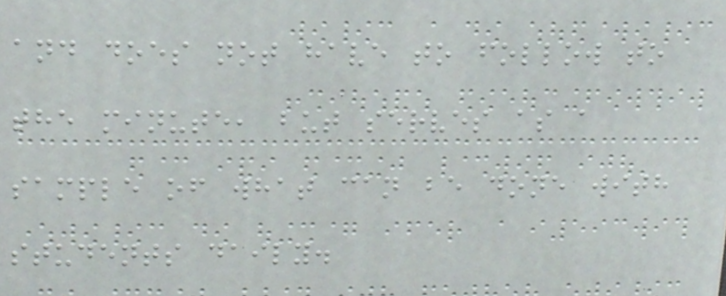and does not have to follow to
the minute, but serves as a
sample of what can be done with
students daily.
